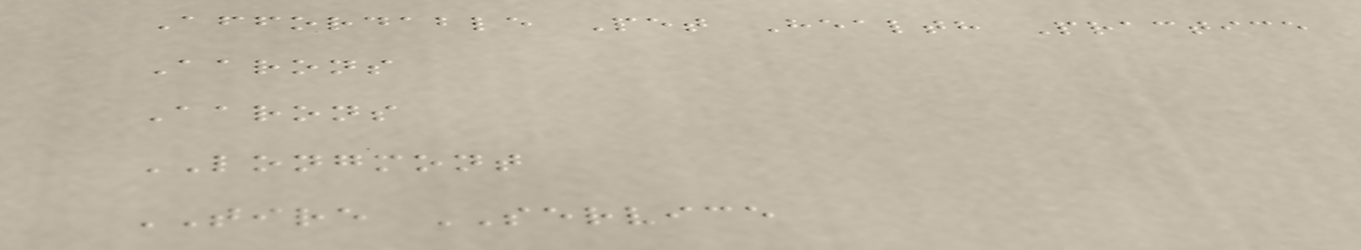Affordable Pet Health Practice
Aarons
Aarons
LONGMONT
TIRE SERVICE
